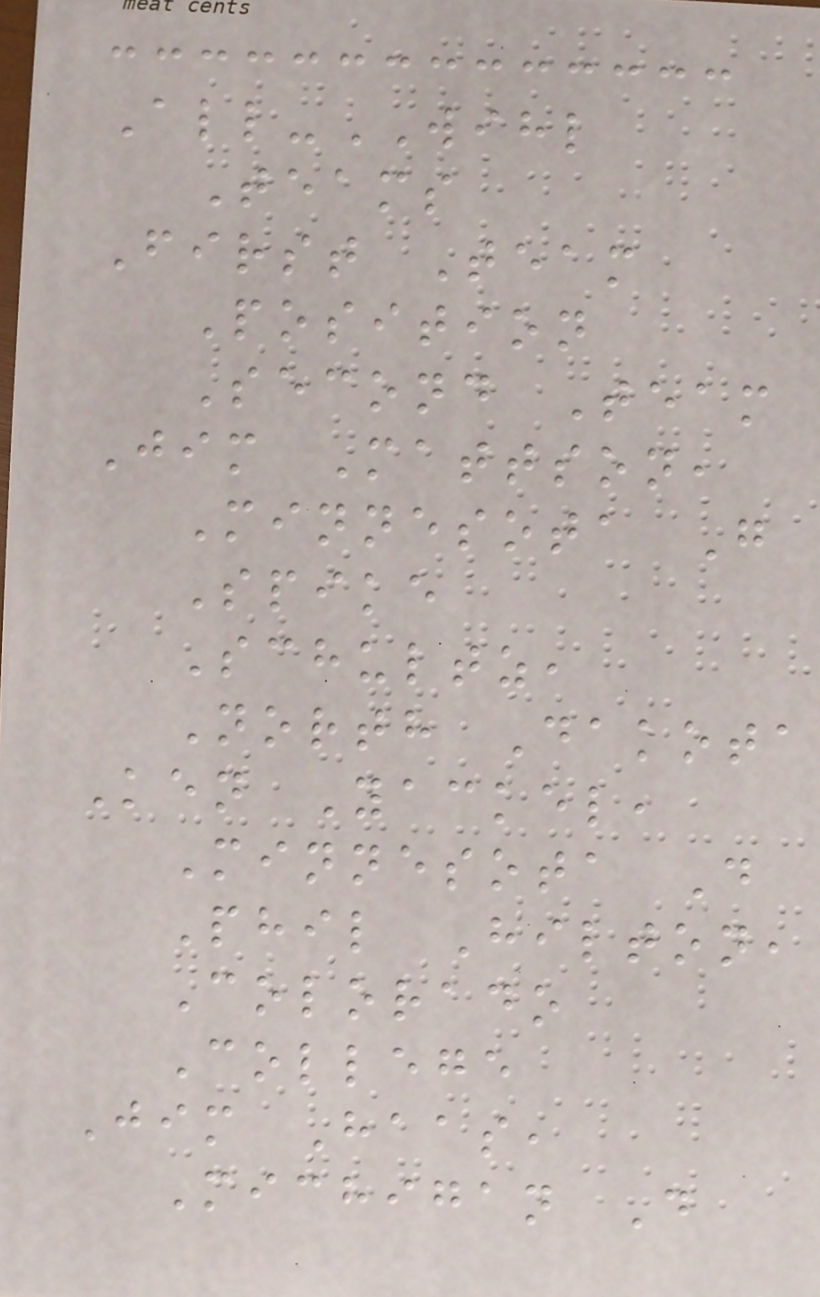All-WIHL
Teams
First Team
Position
Second Team
Jim Mattson,
Minnesota G
Spike
Schultz,
North Dakota
Ken Yackel,
Minnesota D
Phil Hilton,
Colorado
College
Jim Haas,
Michigan D
